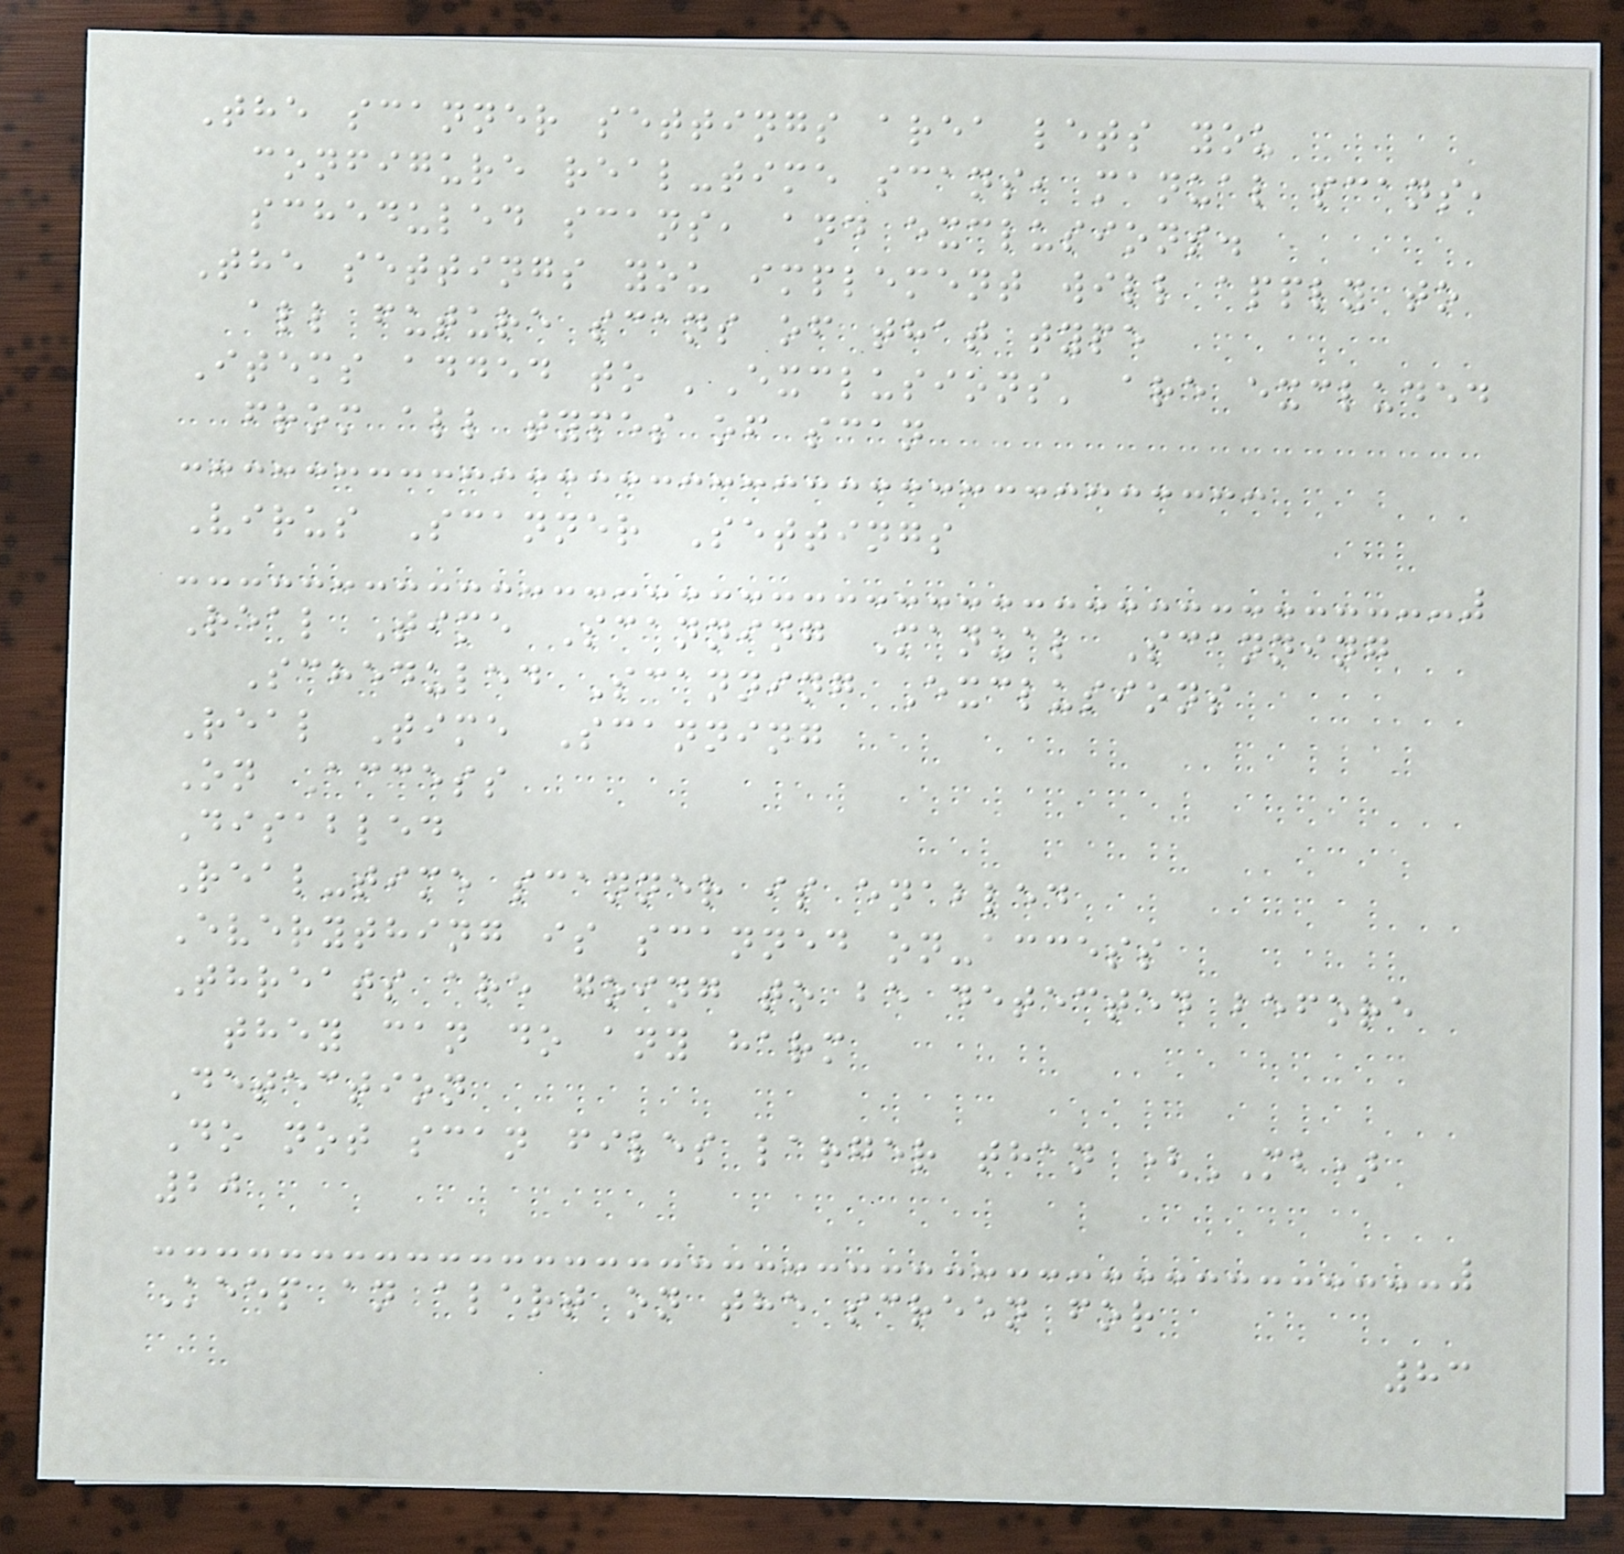The scanner settings area lets you
configure real-time scans, manual scans,
scheduled scans, and exclusions.
The settings you implement will apply to
all future scans of that type
Items added to 'Exclusions' are excluded
from all types of scan
Virus Scanner Settings
Real Time Scanning Manual Scanning
Scheduled Scanning Exclusions
Real Time Scanning
On Access
Disabled
Real-time scanner is enabled
Everything is scanned on-access
Threats are going to be detected before
they can do any harm
Detection
Do not scan files larger than (MB)
20
Keep an alert on the screen for
83
